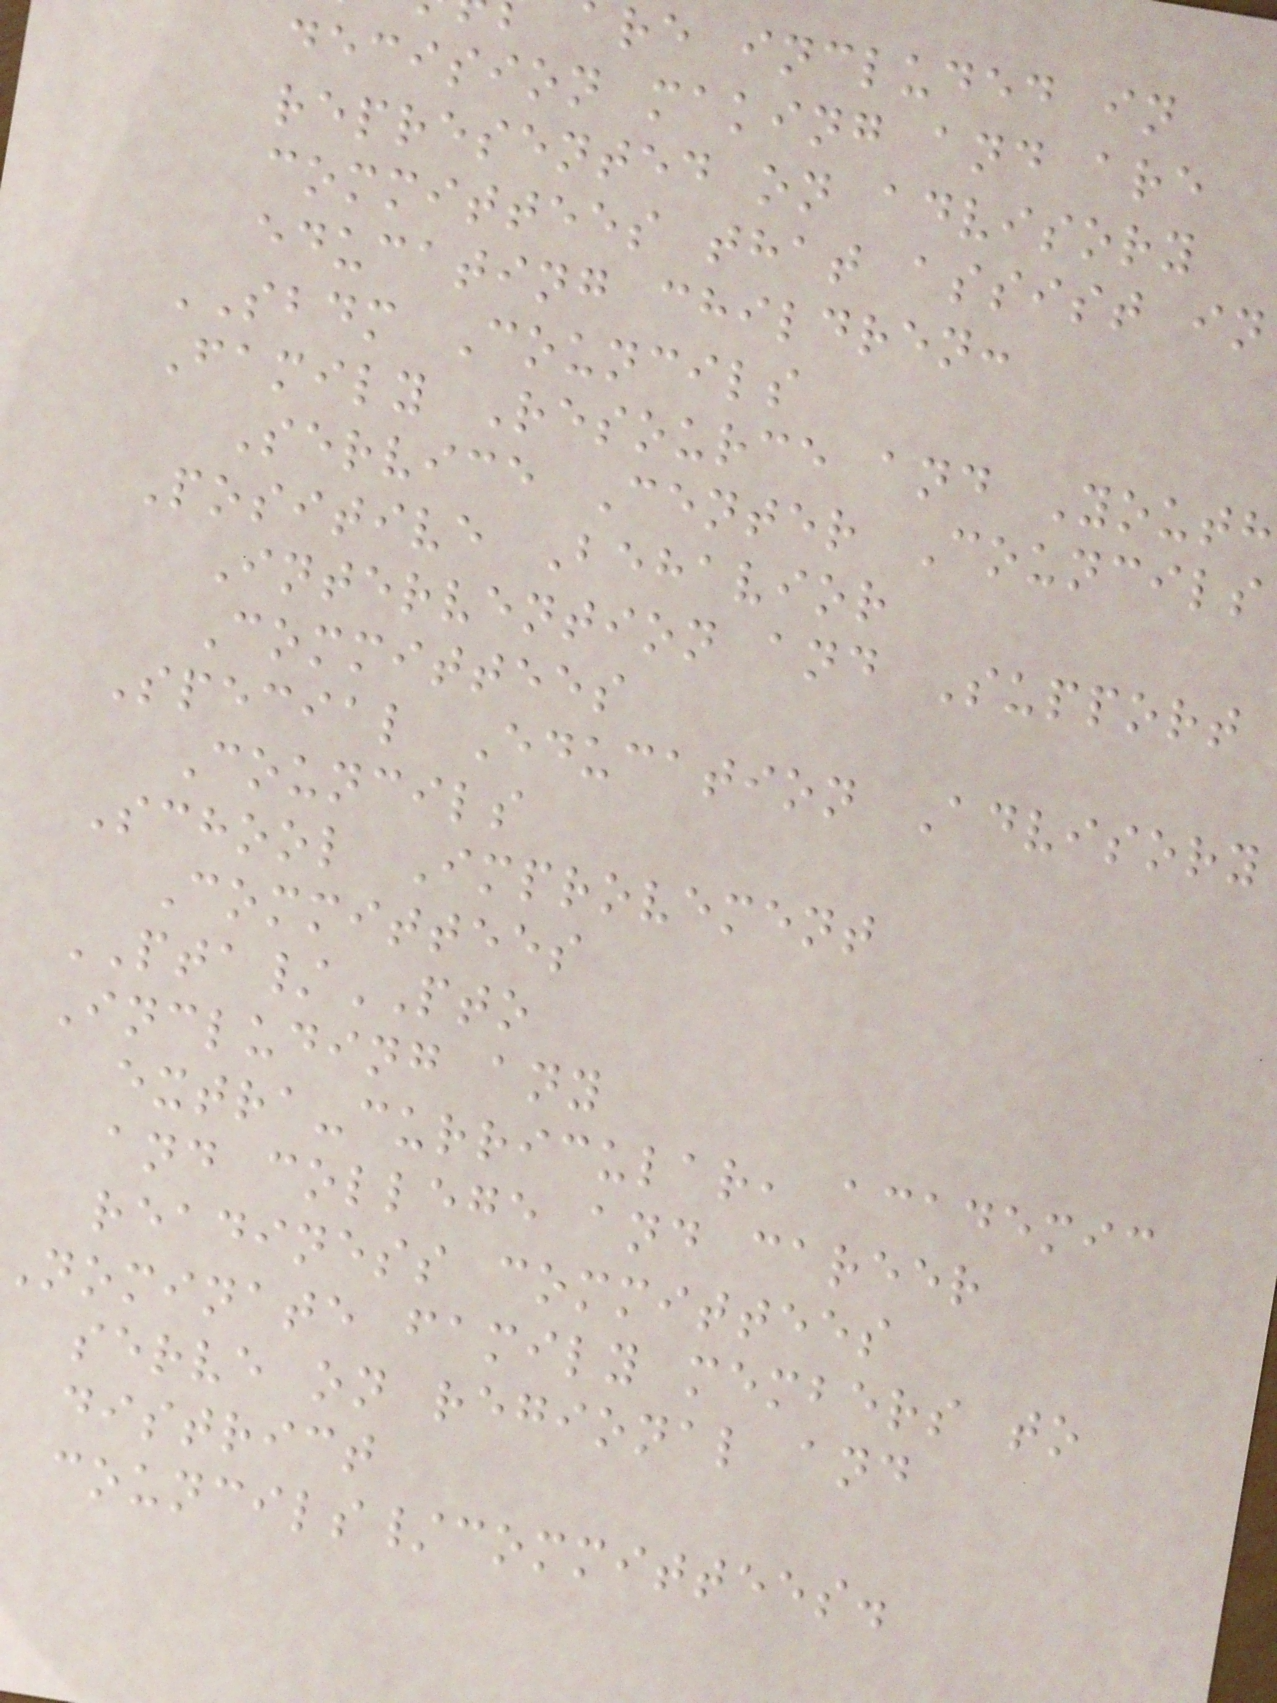re included in
decision making and are
represented on advisory
committees that assist in
educating children:
SBDM Councils
Family Resource and Youth
Service Center Councils
Positive Behavior
Intervention and Support
Committees
Special Education Advisory
Councils
School Improvement
Committees
PTA/PTO
Including any
extra-curricular, academic
and college and career
readiness committees
Nominate family members to
serve on regional and
district
councils/committees.
